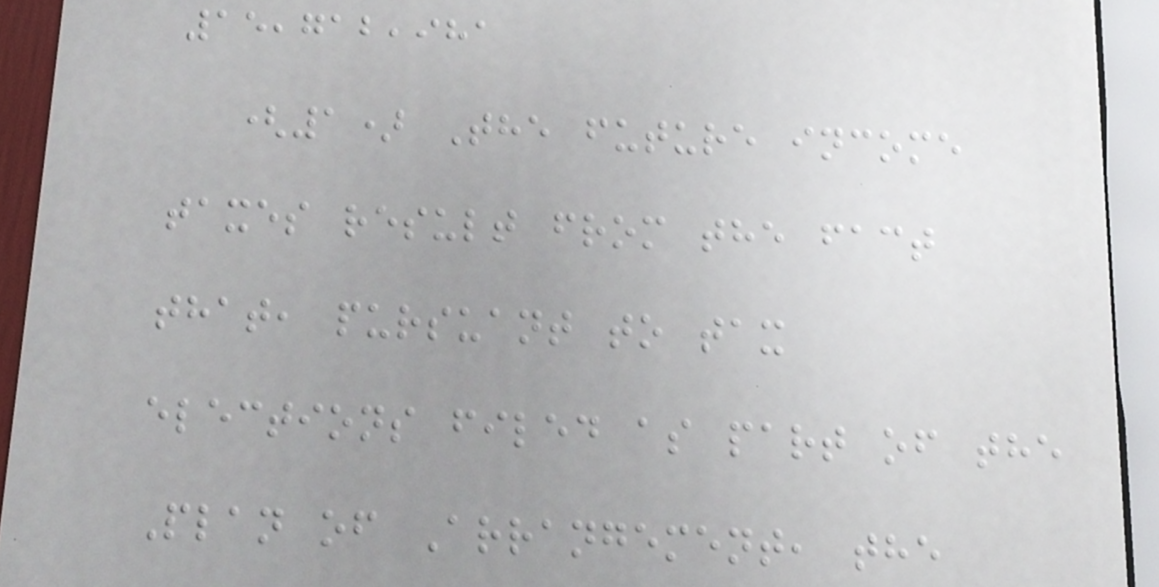15,712,981
(1) The future income
taxes result from the fact
that, pursuant to tax
elections filed as part of the
Plan of Arrangement, the
